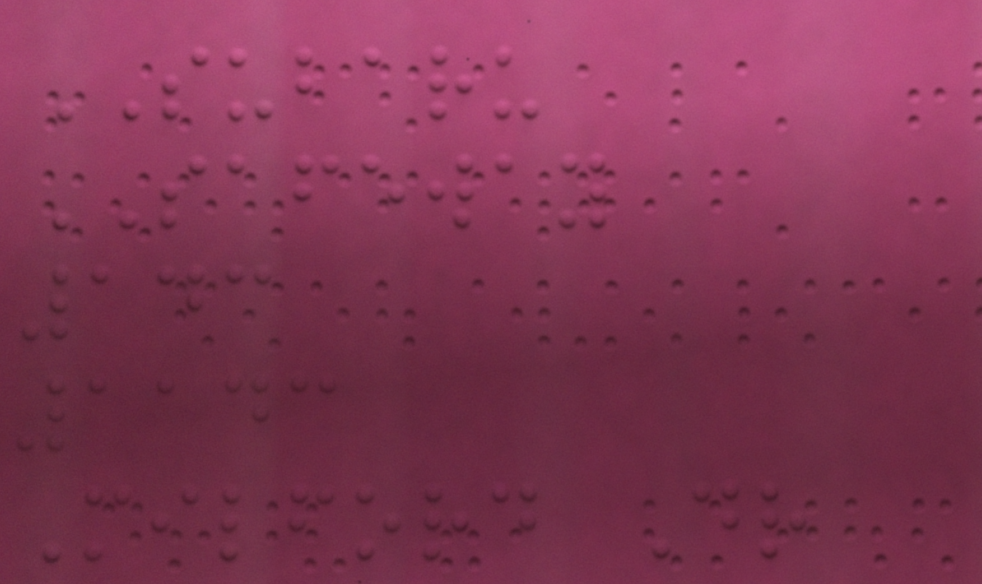SUBARU
SAFEWAY
143
1143
Milford Dr
